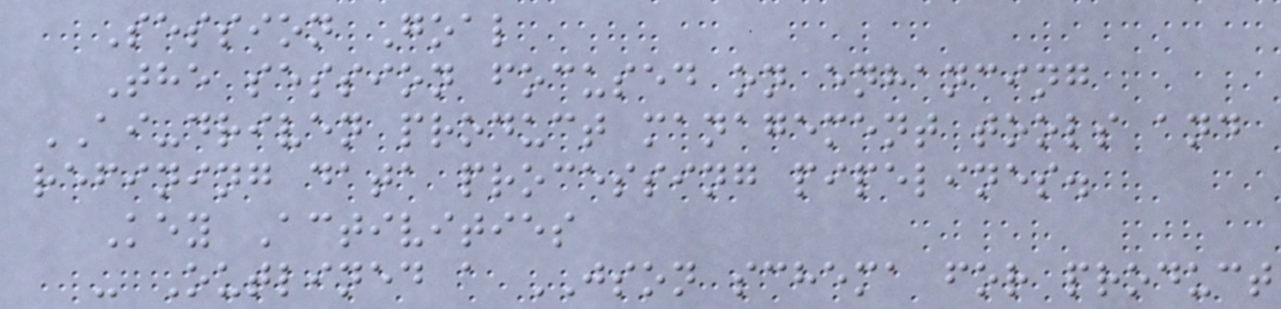Session Goal
The session focused on enhancing
AI-driven product management tools and
refining data processing pipelines.
Key Activities
- Outlined a JSON schema for product
